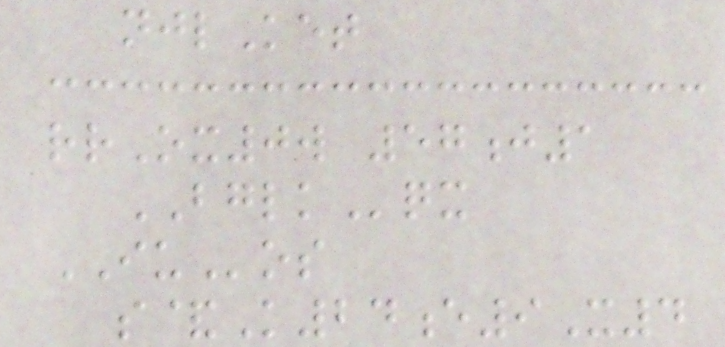njlKet
rrOx0w 57j1
BGLKqx
IUos
s&K24e9X4
